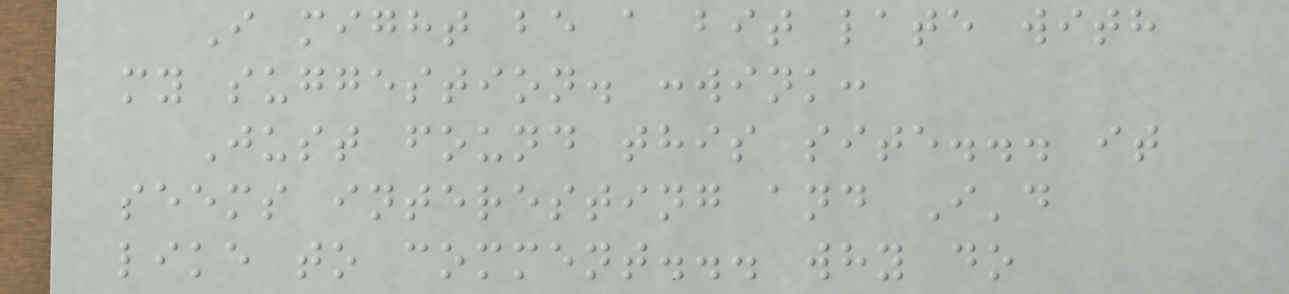I might be a bit late with
my suggestion. :wink:
Just found this site... it
seems interesting and I'd
like to comment... why do
